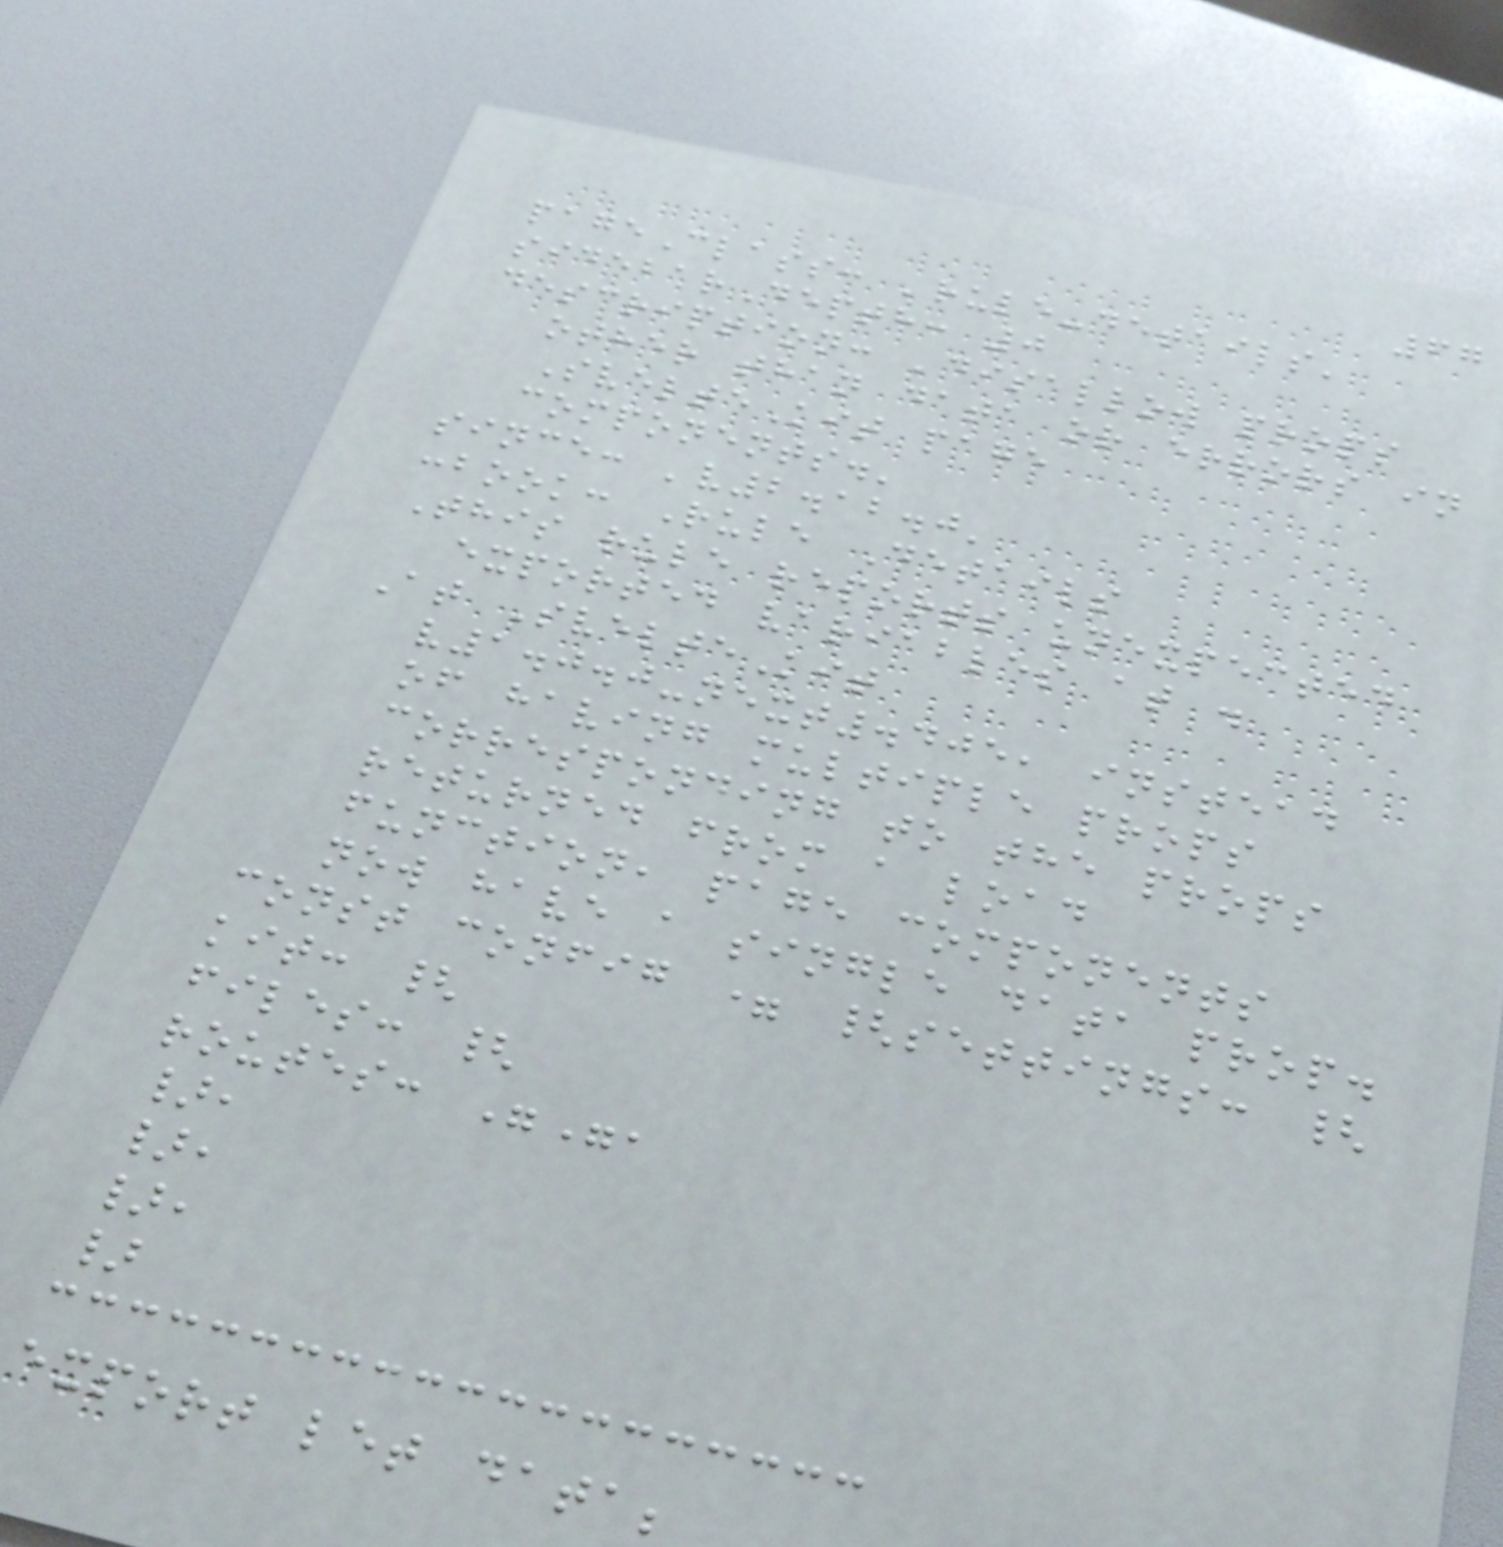67
pageClass: 'rule-details'
sidebarDepth: 0
description: 'disallow props
other than data or errors in
SvelteKit page
components.'
since: 'v2.12.0'
:book: Rule Details
This rule reports unexpected
exported variables at .
At SvelteKit
v1.0.0-next.405, instead
of having multiple props
corresponding to the props
returned from a load
function, page components
now have a single data prop.
const config = {settings: {
kit: {
files: {
routes: "",
},
},
},
}
export let data;
